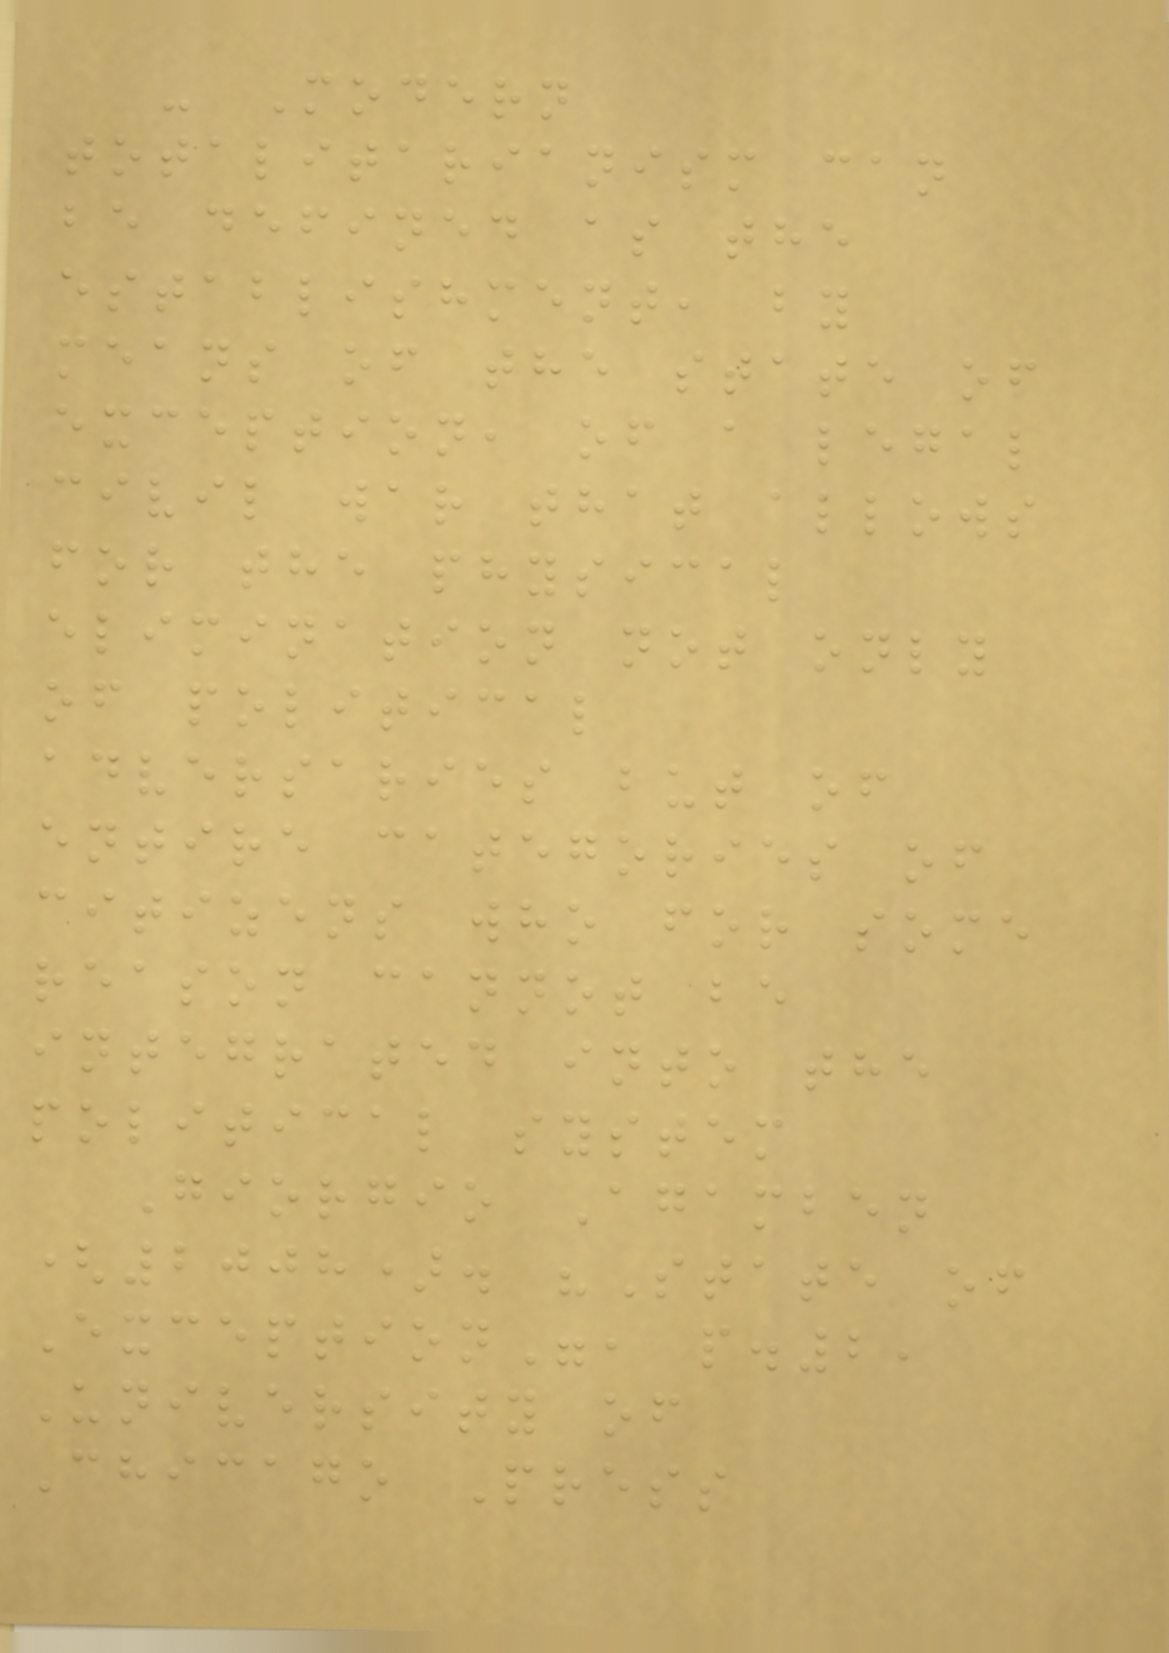- Modern
totalitarianism can
be defined as the
establishment, by
means of the state of
exception, of a legal
civil war that allows
for the physical
elimination not only
of political
adversaries but of
entire categories of
citizens who for some
reason cannot be
integrated into the
political system
Giorgio Agamben
(2008). "State of
Exception", p.2,
University of
Chicago Press
